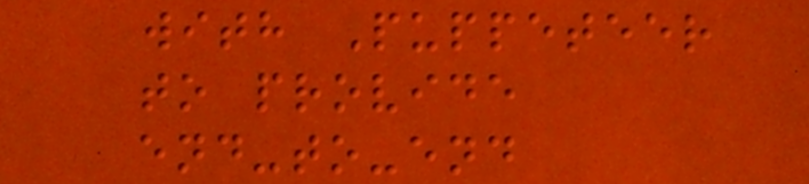with Puppeteer
to provide
end-to-end
